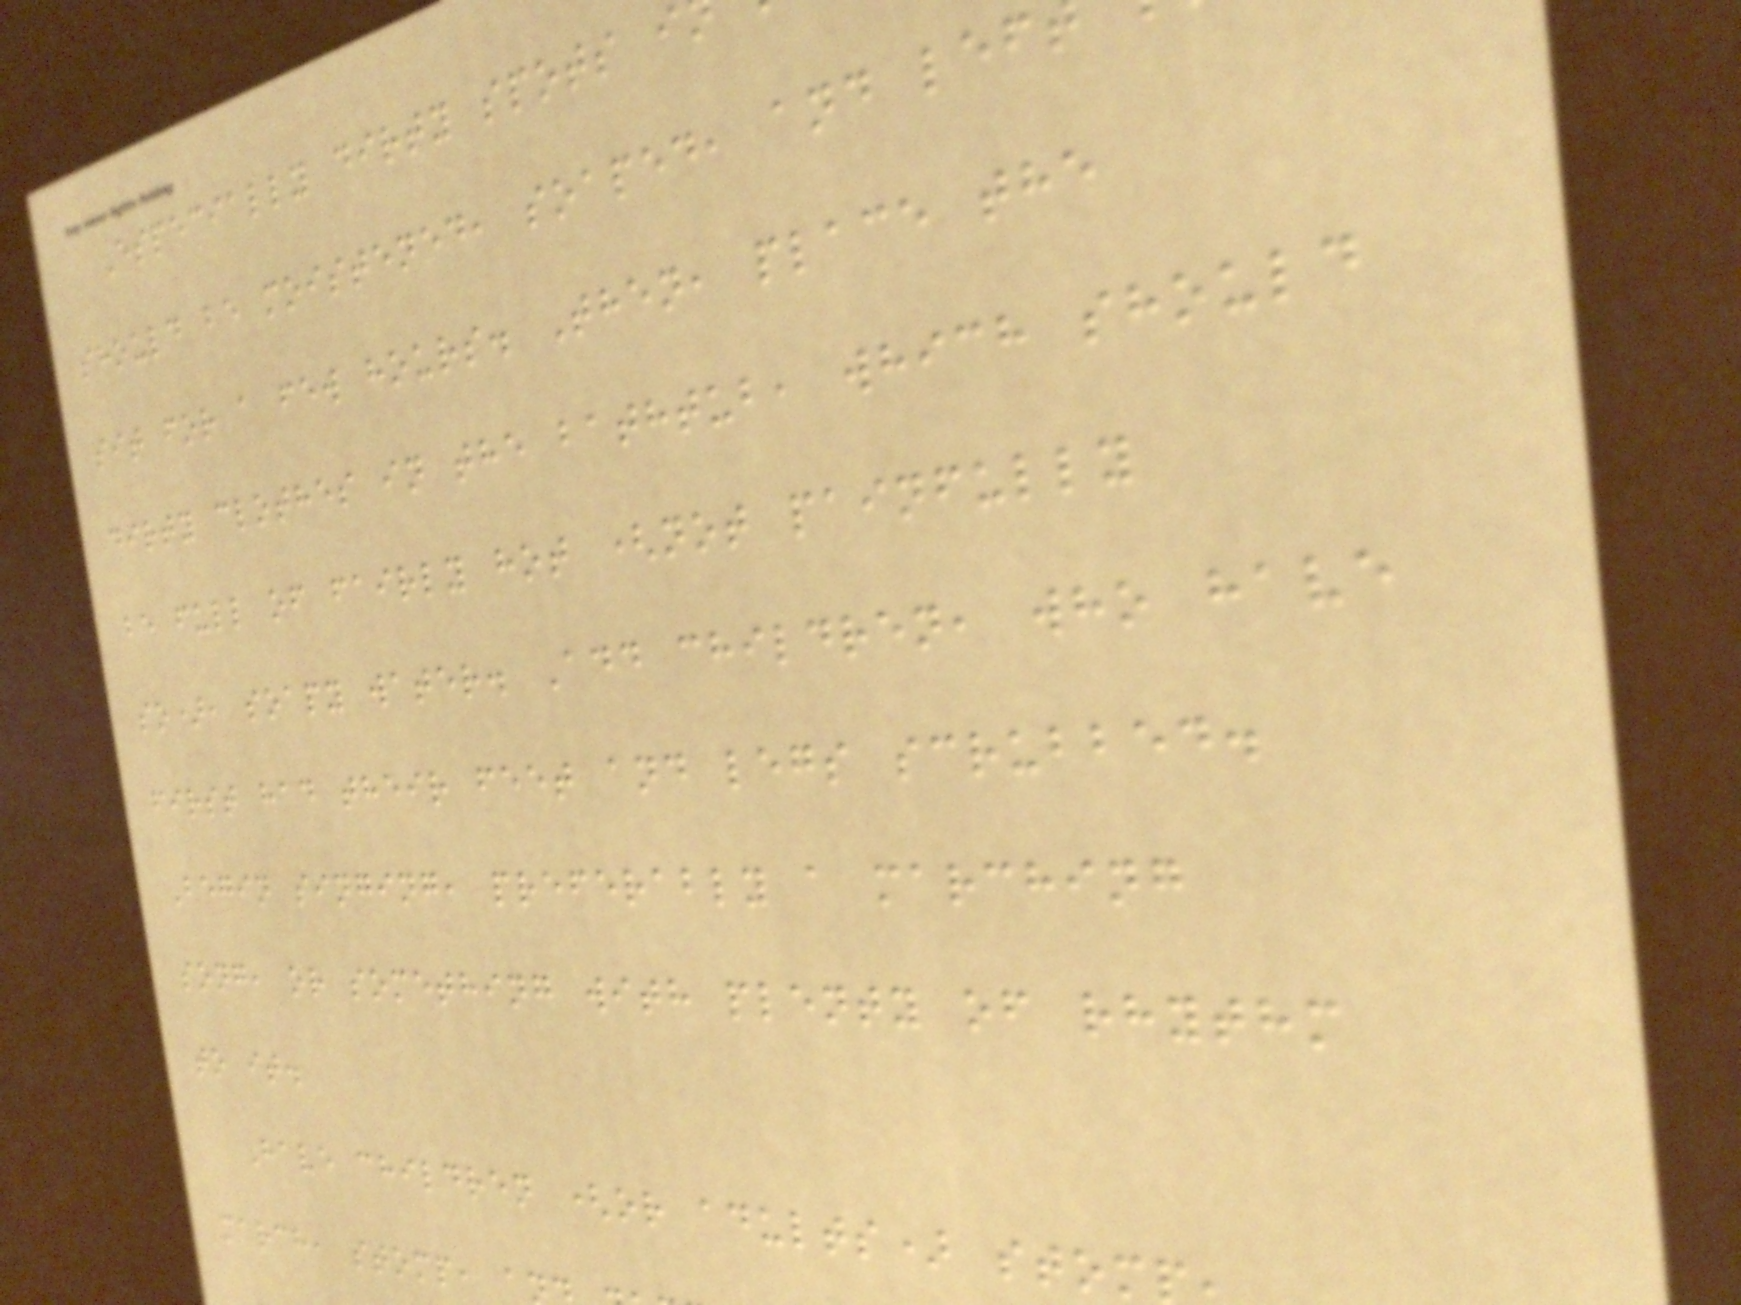Especially dirty spots i
should be moistened, soaped, and lef
sit for a few hours. Then, place the
dirty clothes in the bathtub, which should
be full of fairly hot (not painfully
so), soapy water. Add children, who have
first had their feet and legs scrubbed.
Begin singing, preferably a marching
song, or something with plenty of rhythm
to it.
Have children (or adults) stom
march, stomp, a
